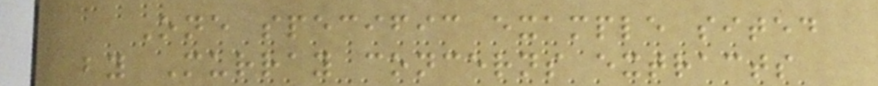One specific example sited
by Murray concerns extracts
